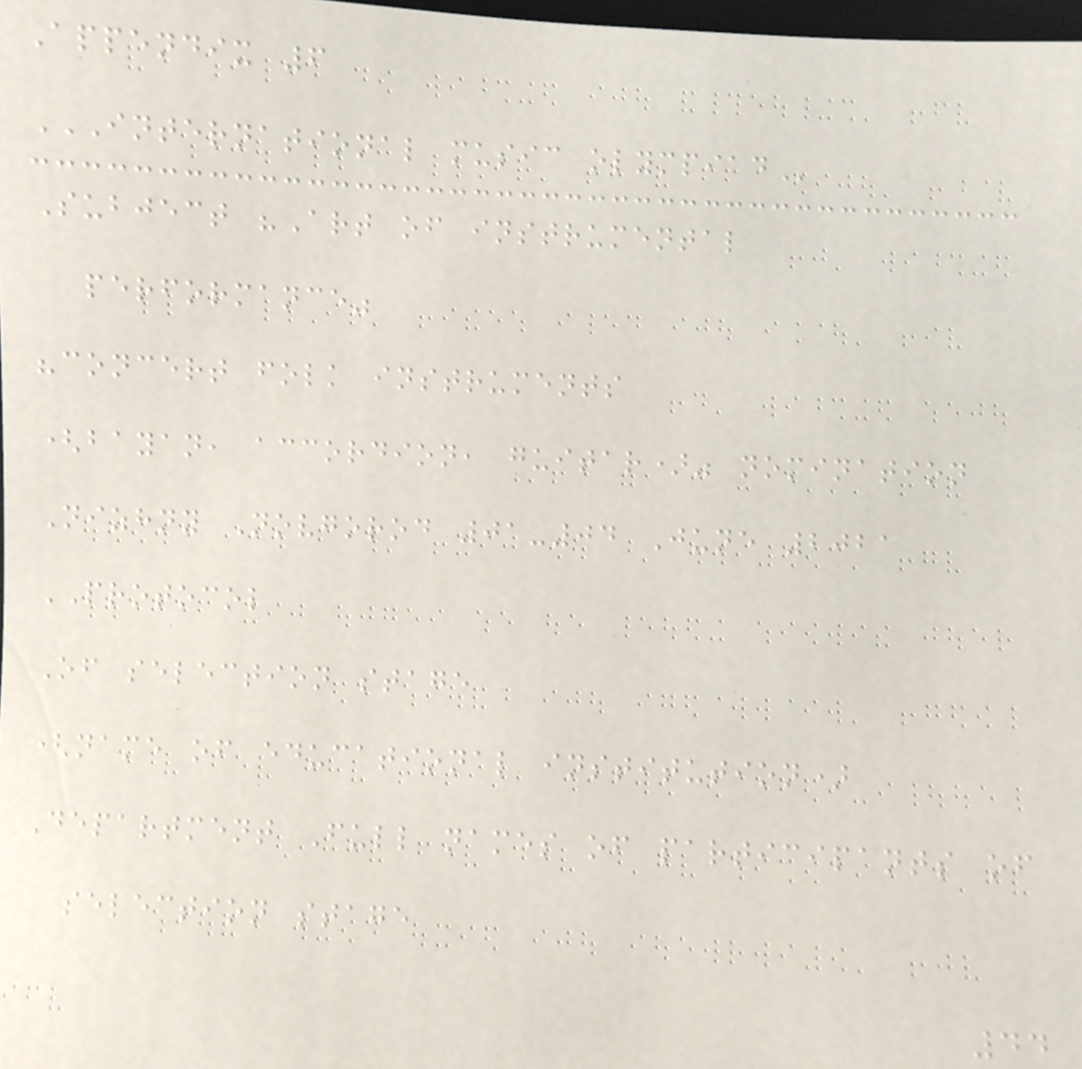Appendix 6
INTERNATIONAL MUSIC OLYMPIAD
Subject "Art of instrumental
performance"
"concert folk instruments
(bayan, accordion, guitar)" nomination
Nizhny Novgorod 01-04 June 2021
PROTOCOL
Of selection stage
(name of educational institution)
Department Full names of participants of
selection stage
44
